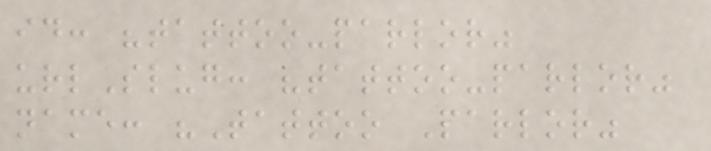id: "tattoo-parlor"
urlSlug: "tattoo-parlor"
name: "Tattoo Parlor"
